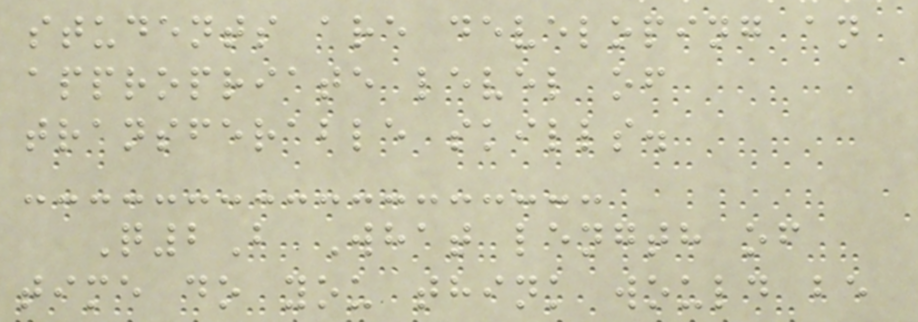students are developing an
appropriate level of
transferable skills.
Q2B What length of
time do you think would be
